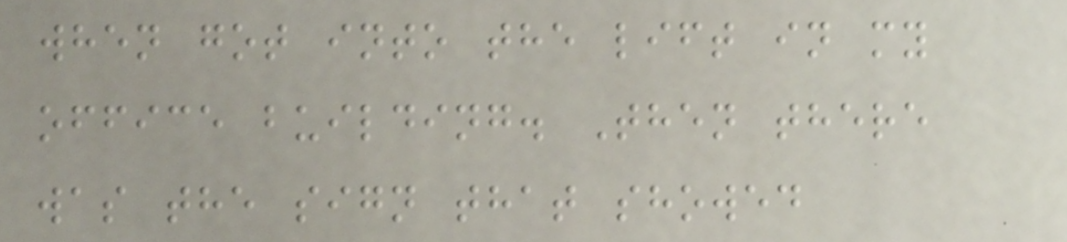when got into the lift in my
office building. Then there
was the sign that showed
